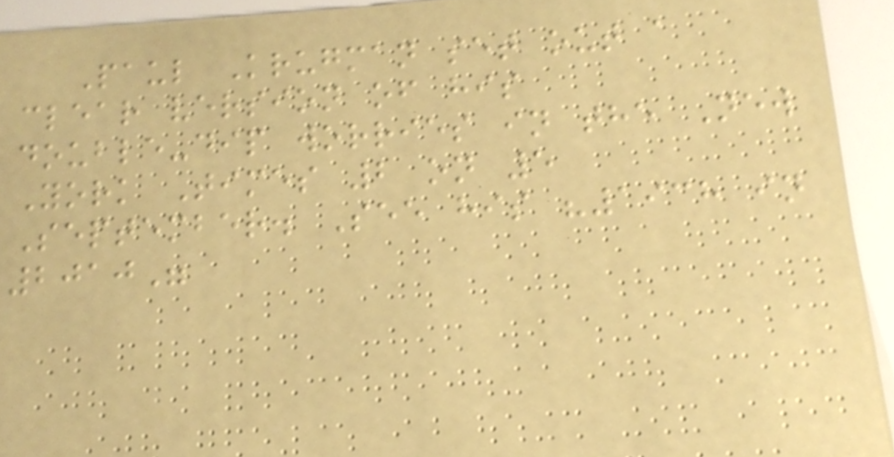Paul Krugman set out a
clear version of his
double-dip worries in the New
York Times 2 on 5
September. See his "1938 in
2010"
